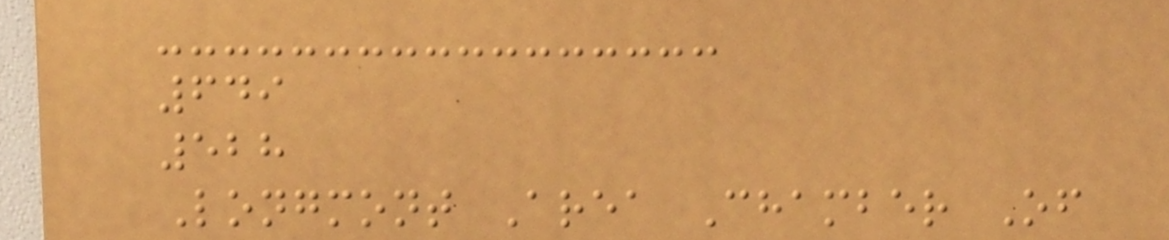649
528
Longmont Area Chamber Of
